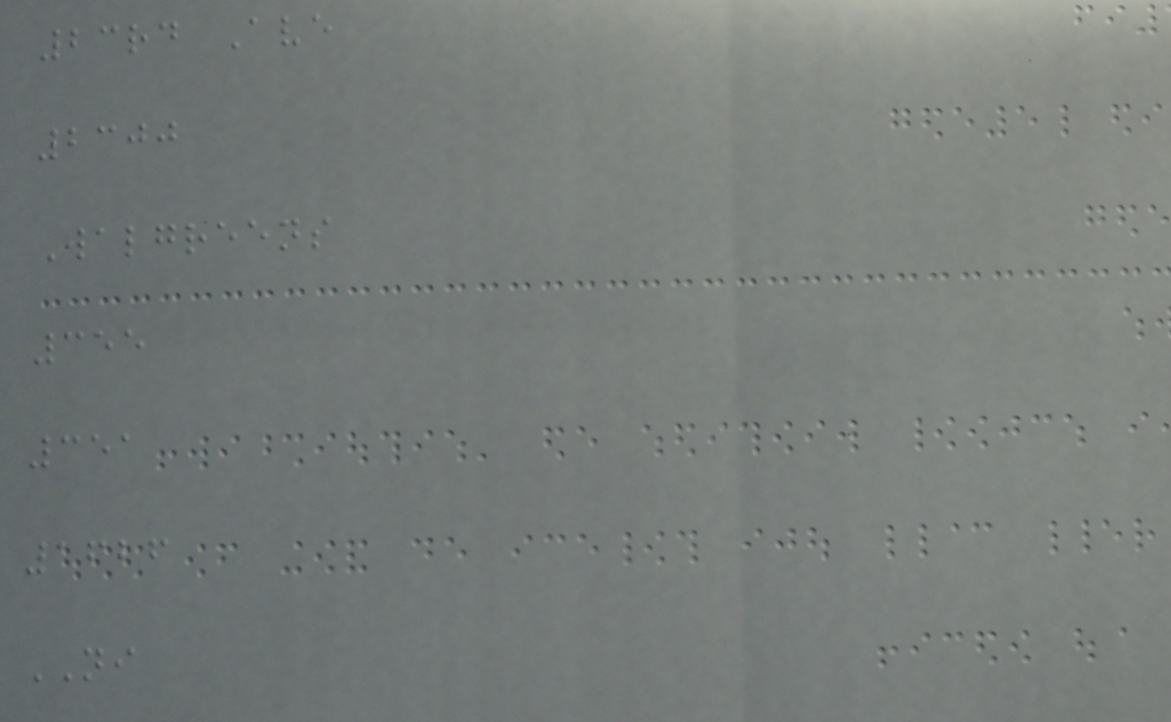23rd Ave
2300
Walgreens
355
351
1626
NI
